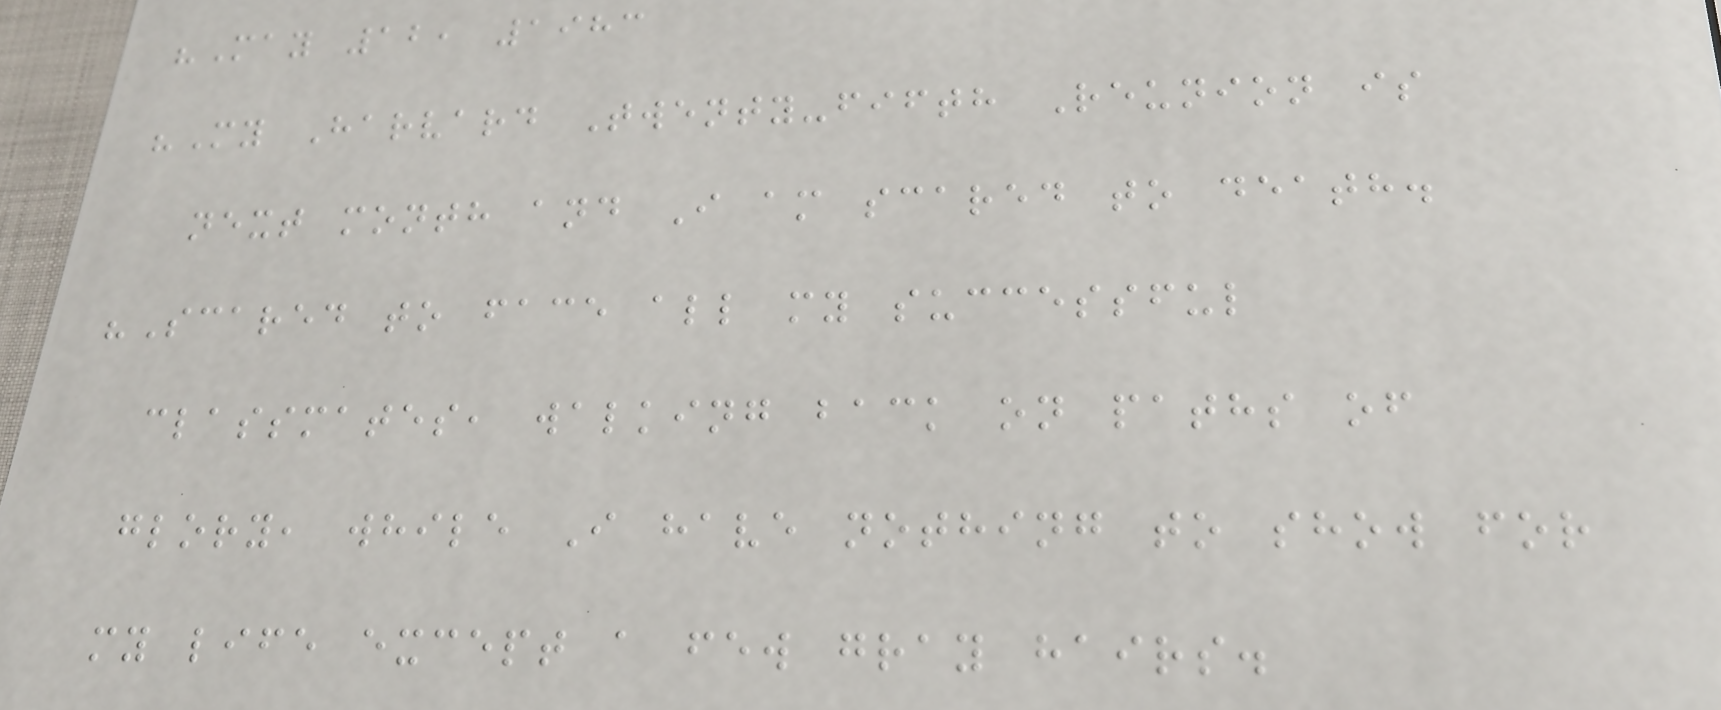"May 12, 1983
"My Harvard Twenty-fifth Reunion is
next month and I am scared to death.
"Scared to face all my successful
classmates, walking back on paths of
glory, while I have nothing to show for
my life except a few gray hairs.
